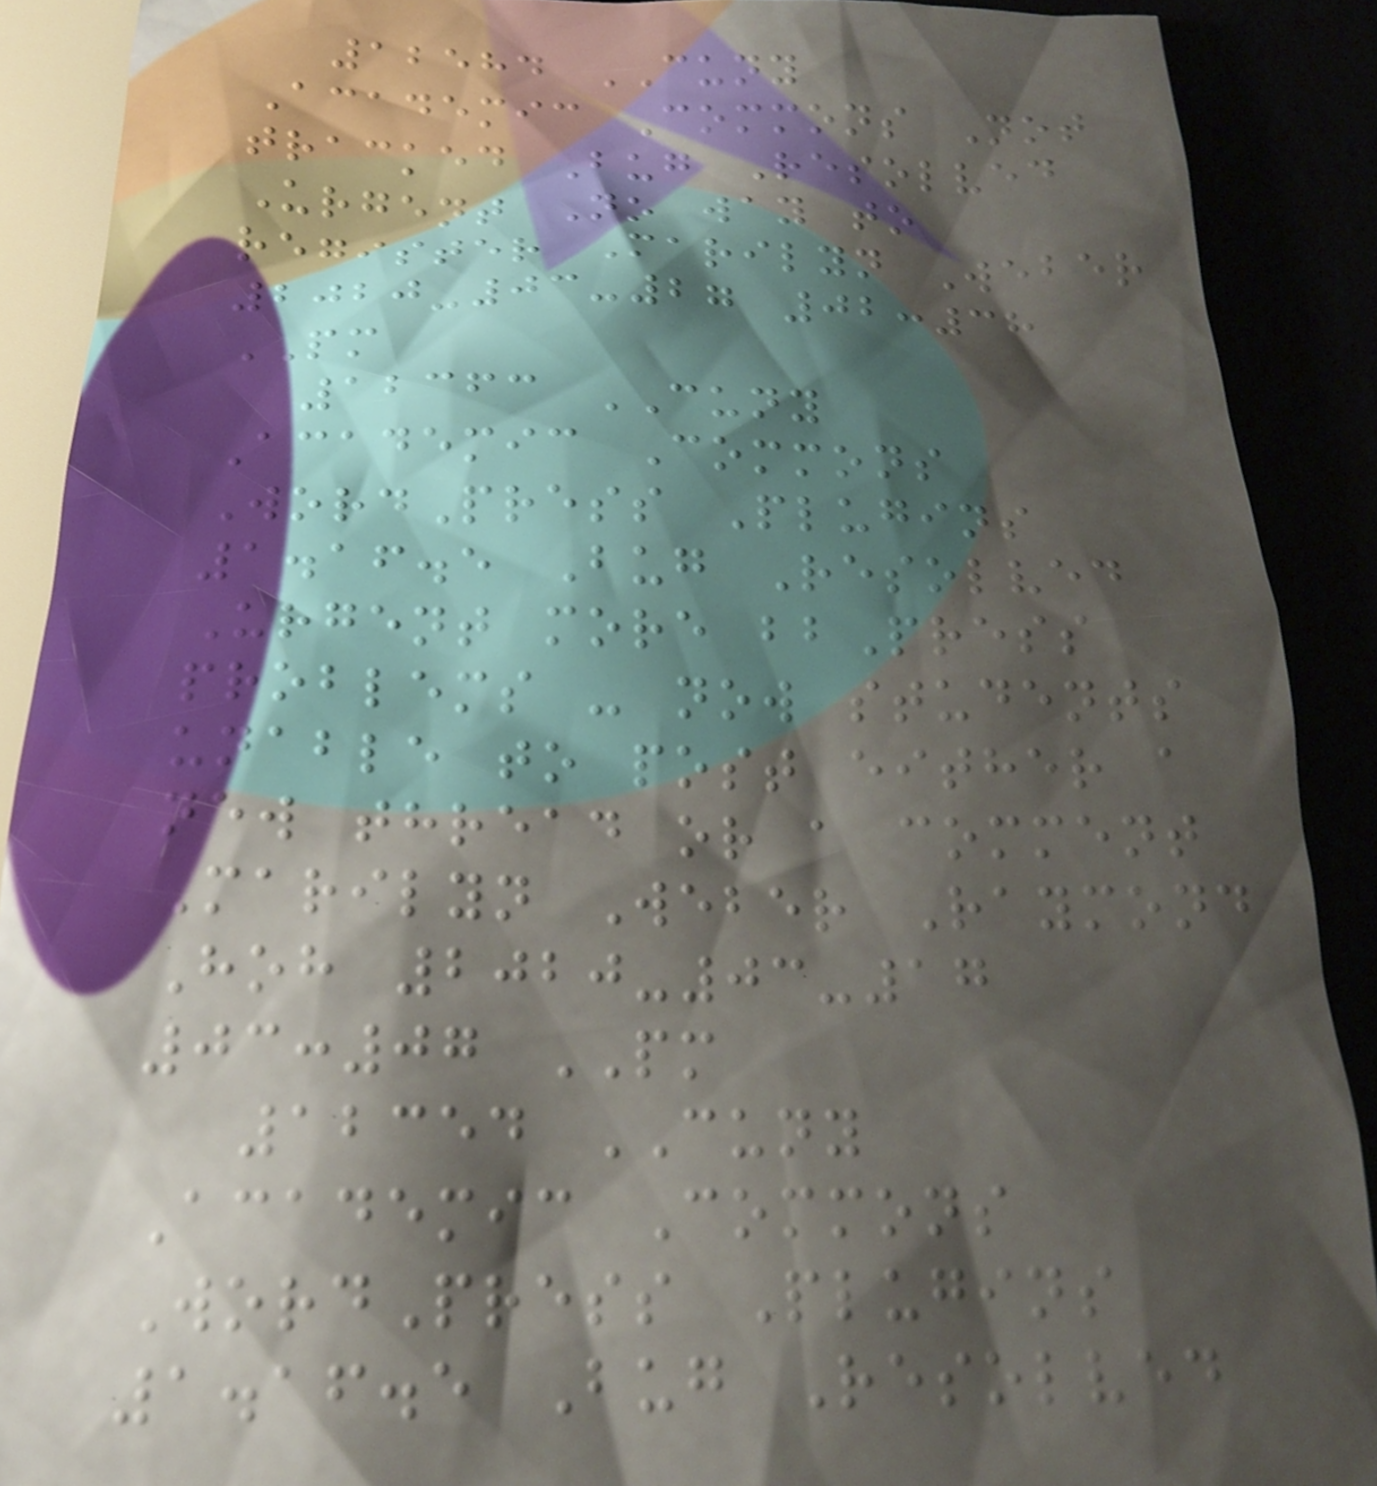12584 CUNY
Academic Commons Not
tracked Bug Resolved
Urgent No way to
register Marilyn Weber
2020-03-27 02:38
PM
12363 CUNY
Academic Commons
WordPress Plugins
1.16.5 Bug Resolved
Urgent more bbPress
problems - now students
unable to post either a
new thread or a comment
Marilyn Weber Raymond
Hoh 2020-03-17
03:07 PM
12354 CUNY
Academic Commons
WordPress Plugins
1.16.5 Bug Resolved
